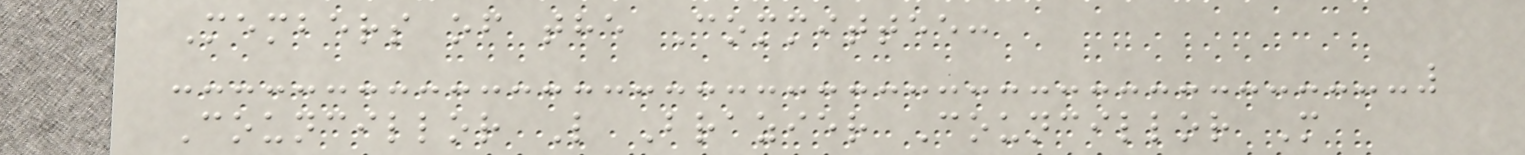Members of the Committee:
Councillor L Brazier Councillor M
